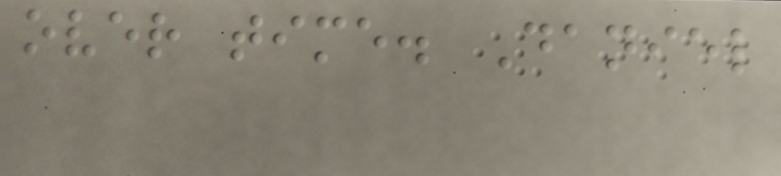over time. Daniel
